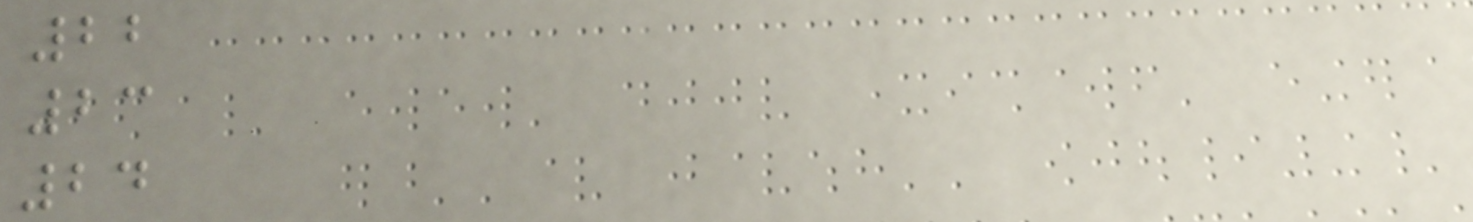22
23
24
